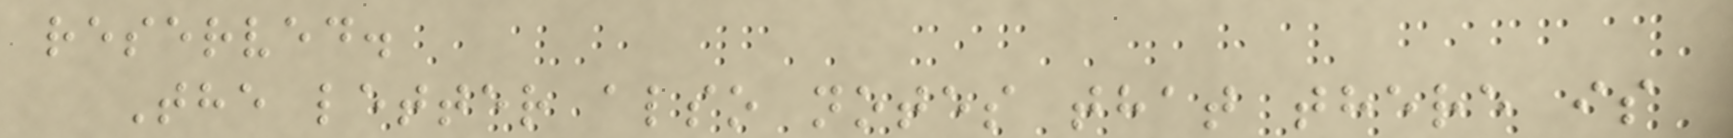reserved.
The letter also notes that there is
